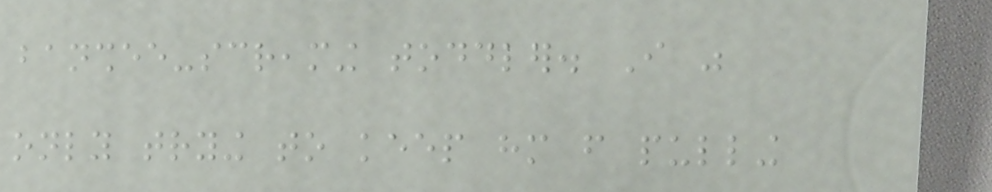banshee-screaming toddler. I was
only trying to keep him from pulling
